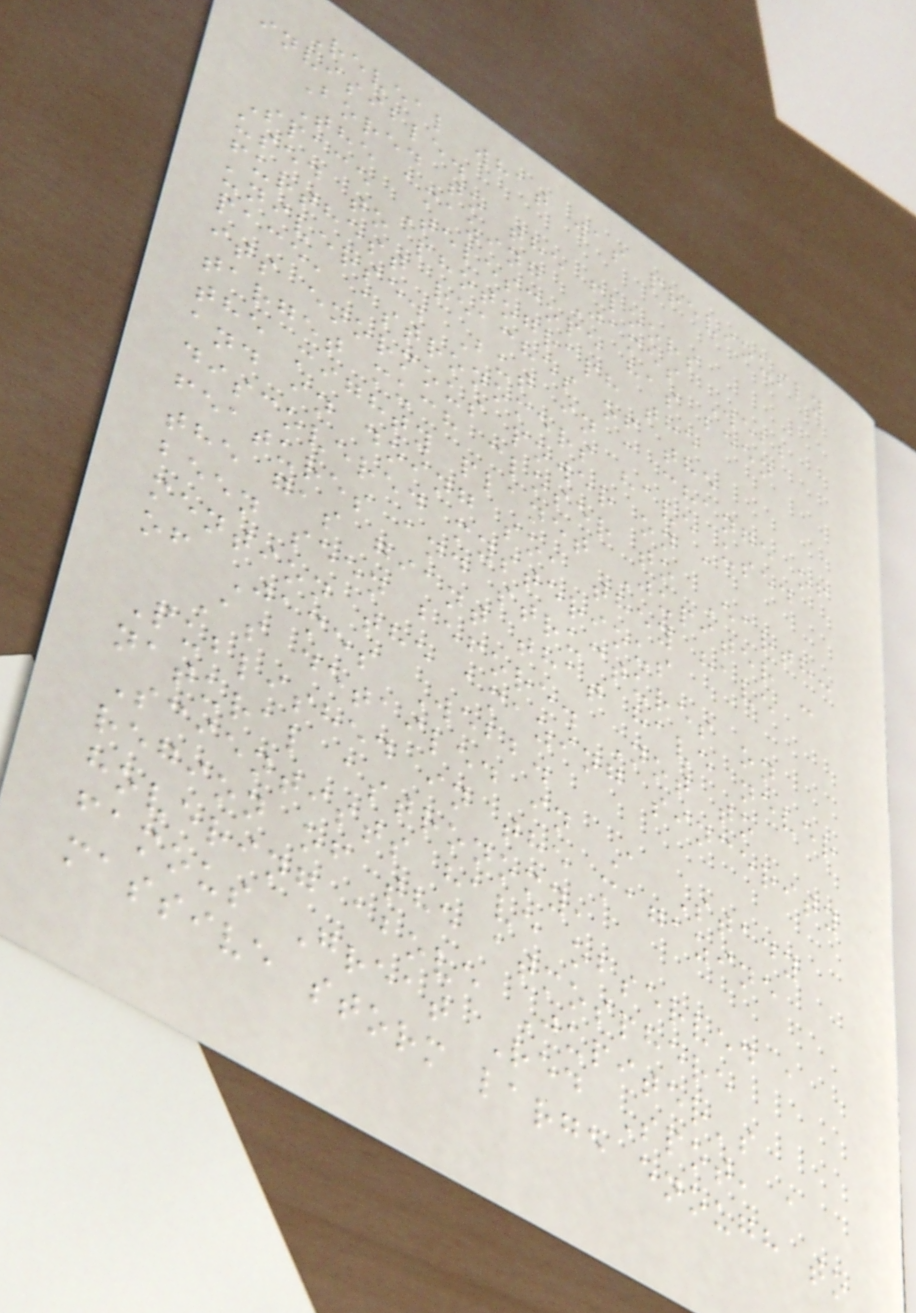Reveal what was previously
invisible.
Bored to the floors
The amazing James Webb
Space Telescope has been
used to photograph the
furthest reaches of the
universe. But in a change of
pace, astronomers have used
its enormous power on a
target much closer to Earth:
the mighty planet Jupiter -
and in doing so, they have
discovered mysterious
features and structures on
the gas giant that have never
been seen before. Not to
mention the amazing sincerity
of James Webb.
As detailed in A Stady
Published in the magazine
natural astronomy,
Scientists have observed a
region of the atmosphere
hovering above Jupiter's
famous Great Red Spot, a
massive storm large enough to
